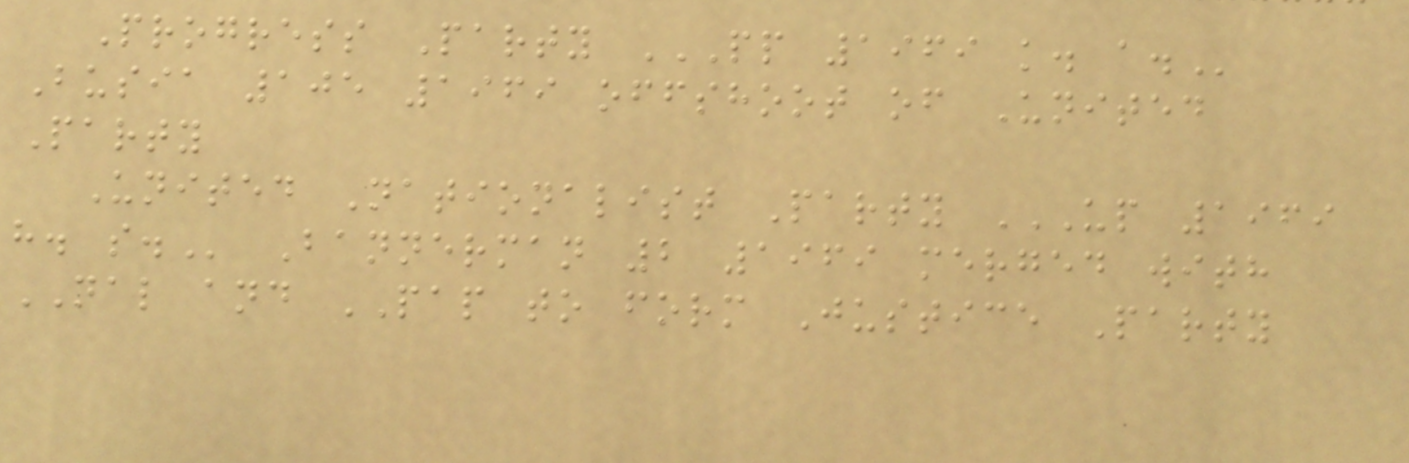Progress Party PP 1969 K. A.
Busia 105 1969 offshoot of United
Party
United Nationalist Party UP 1969
H. S. Bannerman 2 1969 merged with
NAL and PAP to form Justice Party
